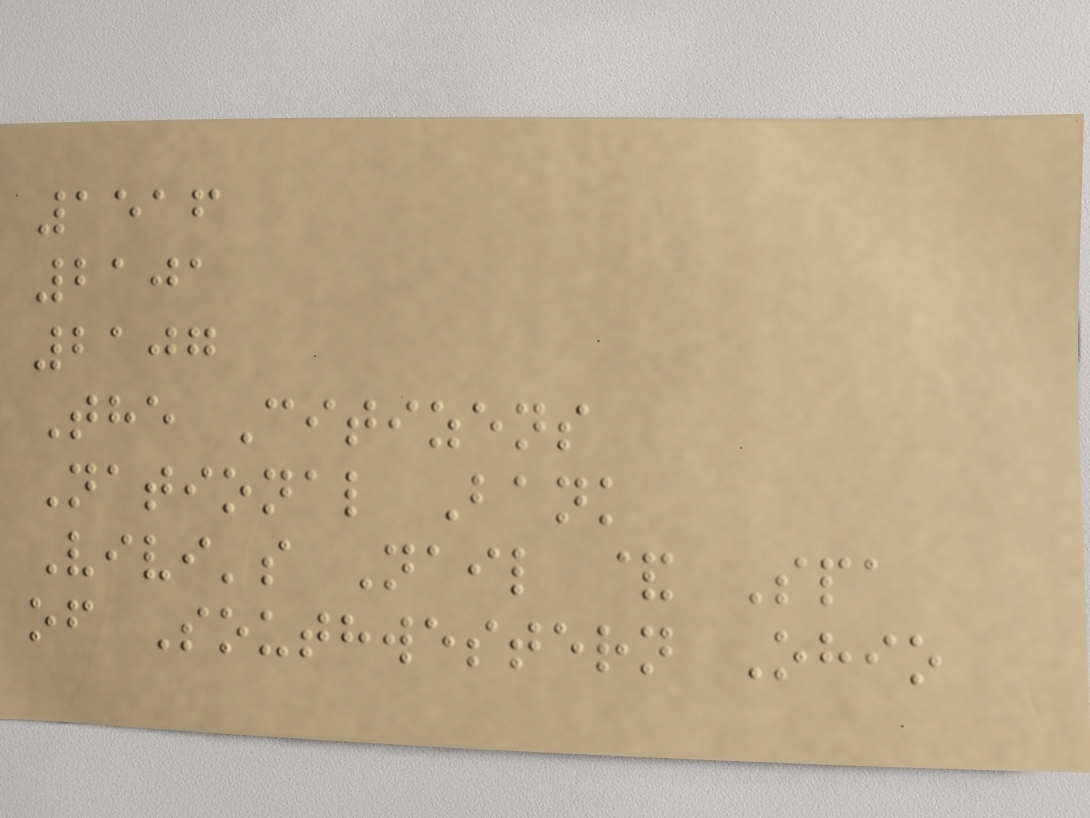1516
2101
2107
The Citizens
National Bank
Vivi's Nail & Spa
of Southwestern Ohio
